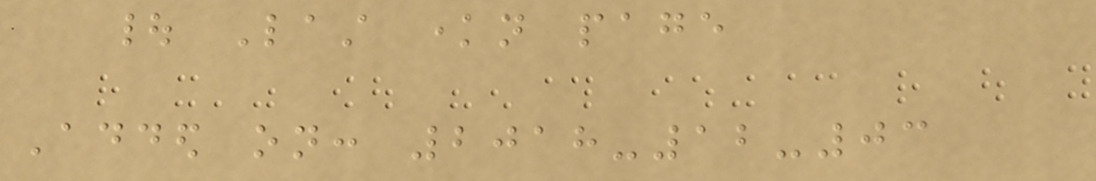| Last known page
Added on: 2018-12-03
